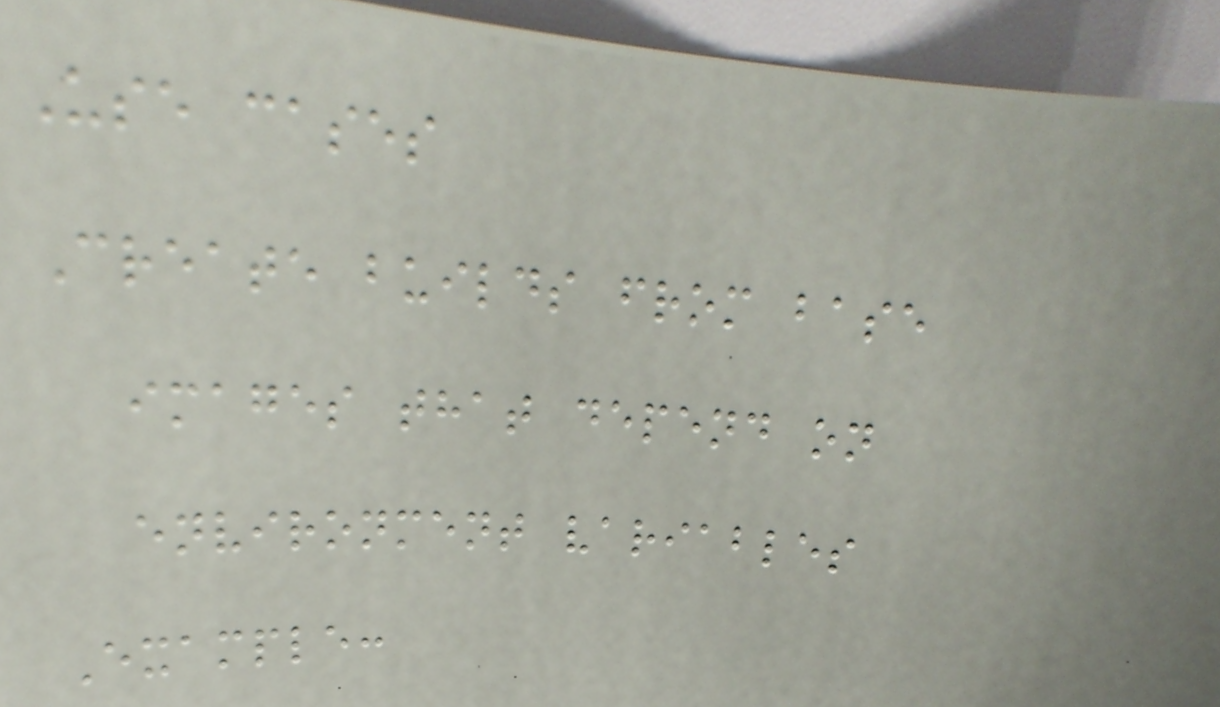Use cases
Create builds from base
images that depend on
environment variables
Example:
